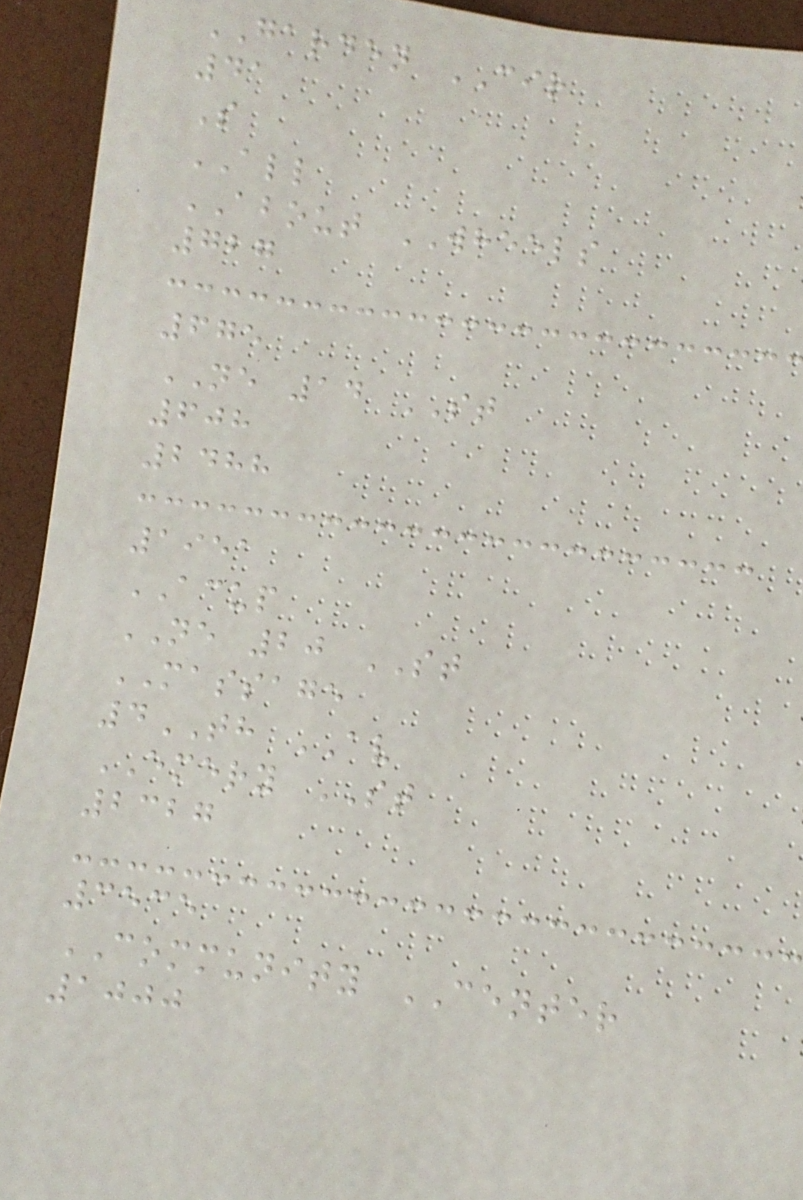GARDEN CIR
41
S
ALL
ABOUT WHEELS
727
675
NE 14 ST
608
2488
1951
ACUP
NE 20 ST
MASSAGE
4TH AV
EMERY ST
2327
3535
COMMUNITY CENTER
1000
